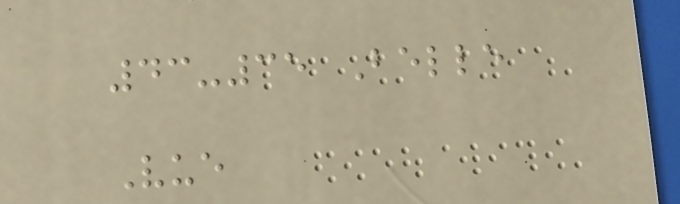43-35 Belle
Vue
